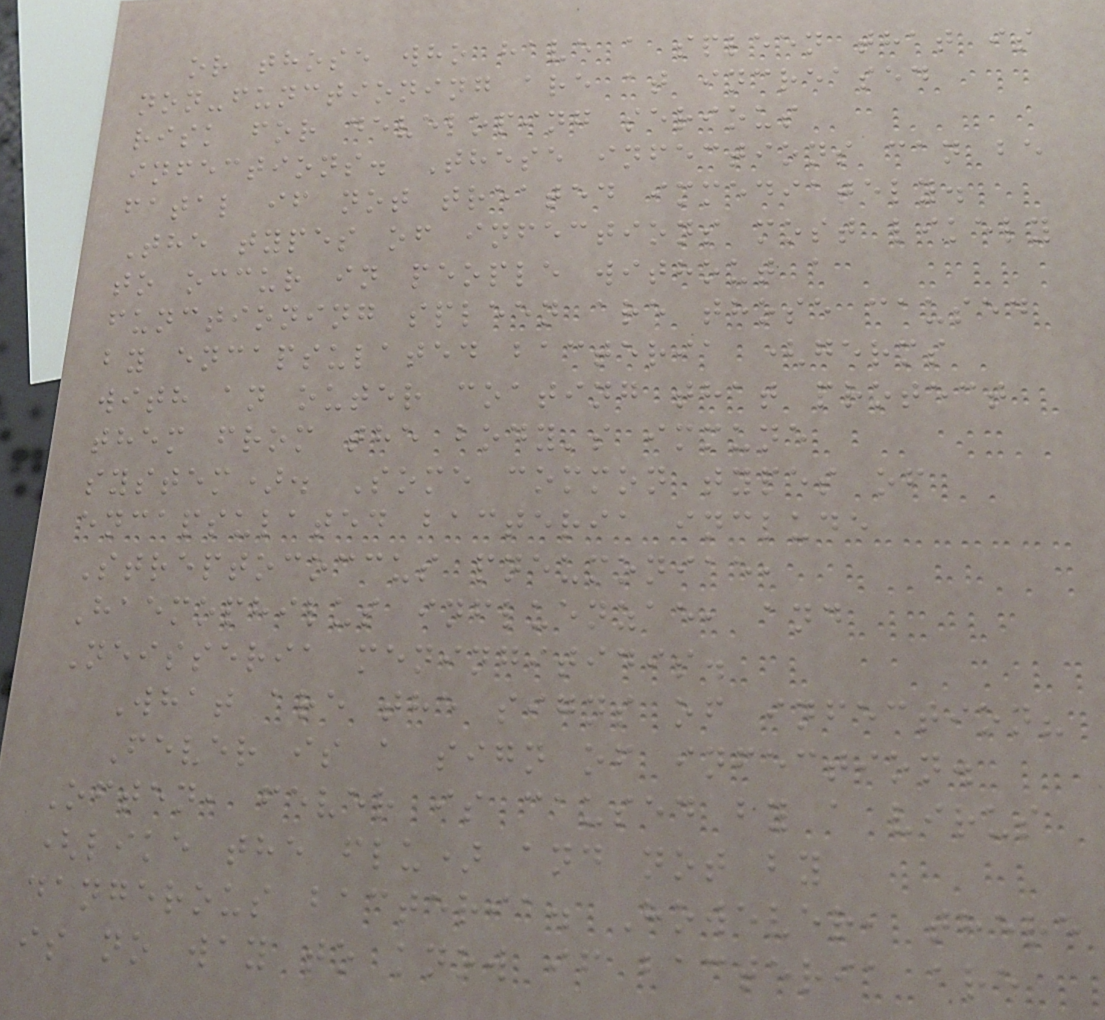or those who have a spleen that is
non-functioning are at increased
risk for developing serious
infections. These infections can be
fatal if not treated immediately.
The types of infections most likely
to occur in people without a
functioning spleen are those caused
by encapsulated bacteria (germs
with an outer coating that protect
them from the body's immune
system). Some common types of
encapsulated bacteria include
Streptococcus pneumoniae,
Haemophilus influenzae, and
Neisseria meningitidis.
What are the signs of infection?
Fever is a sign of infection.
Often, fever is caused by a virus
(like the flu) and not by
dangerous bacteria. However, there
is no way to know if bacteria are
